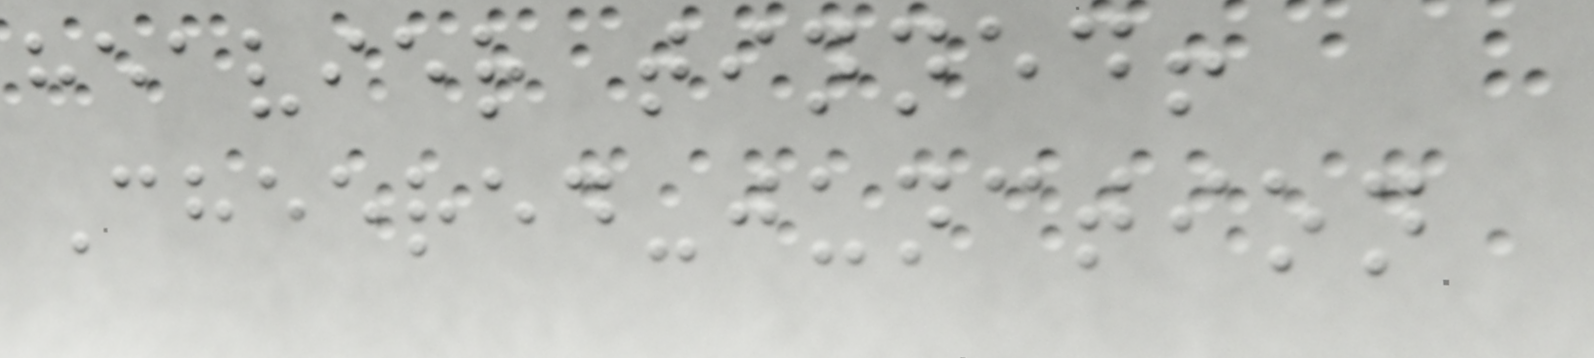heavier tinned!
Cheered-junction
